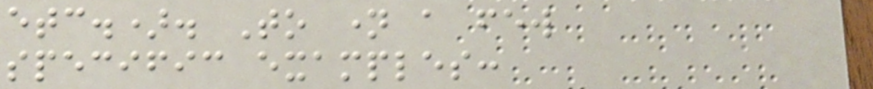etc.). To name a few
specific examples:
